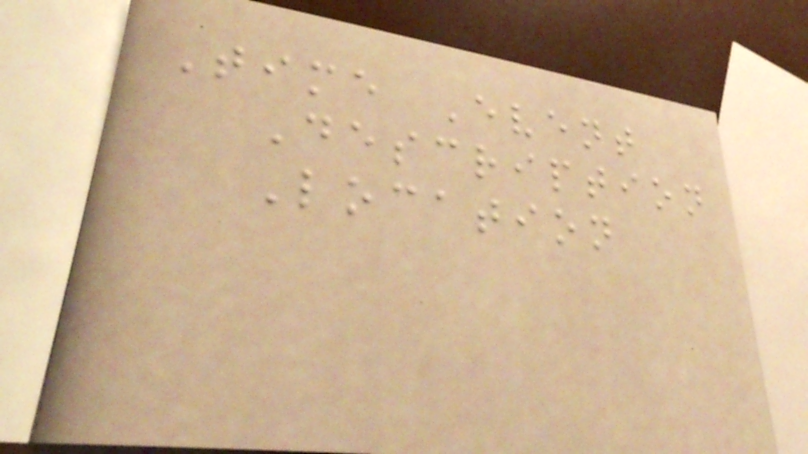Time Event
Description
Location
